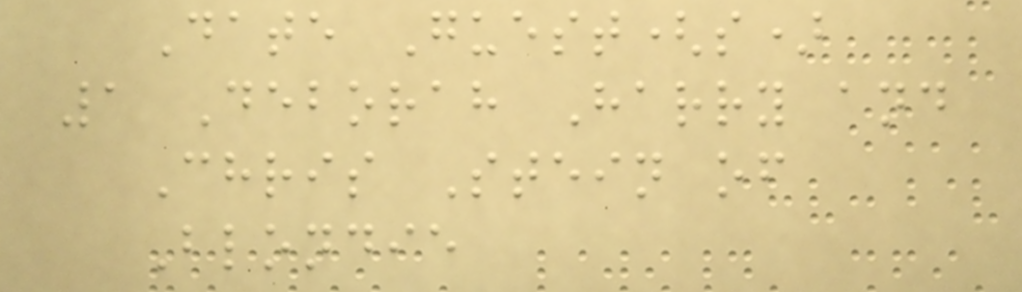Date Guest(s)
1 Deborah Harry and
Chris Stein of
Blondie
